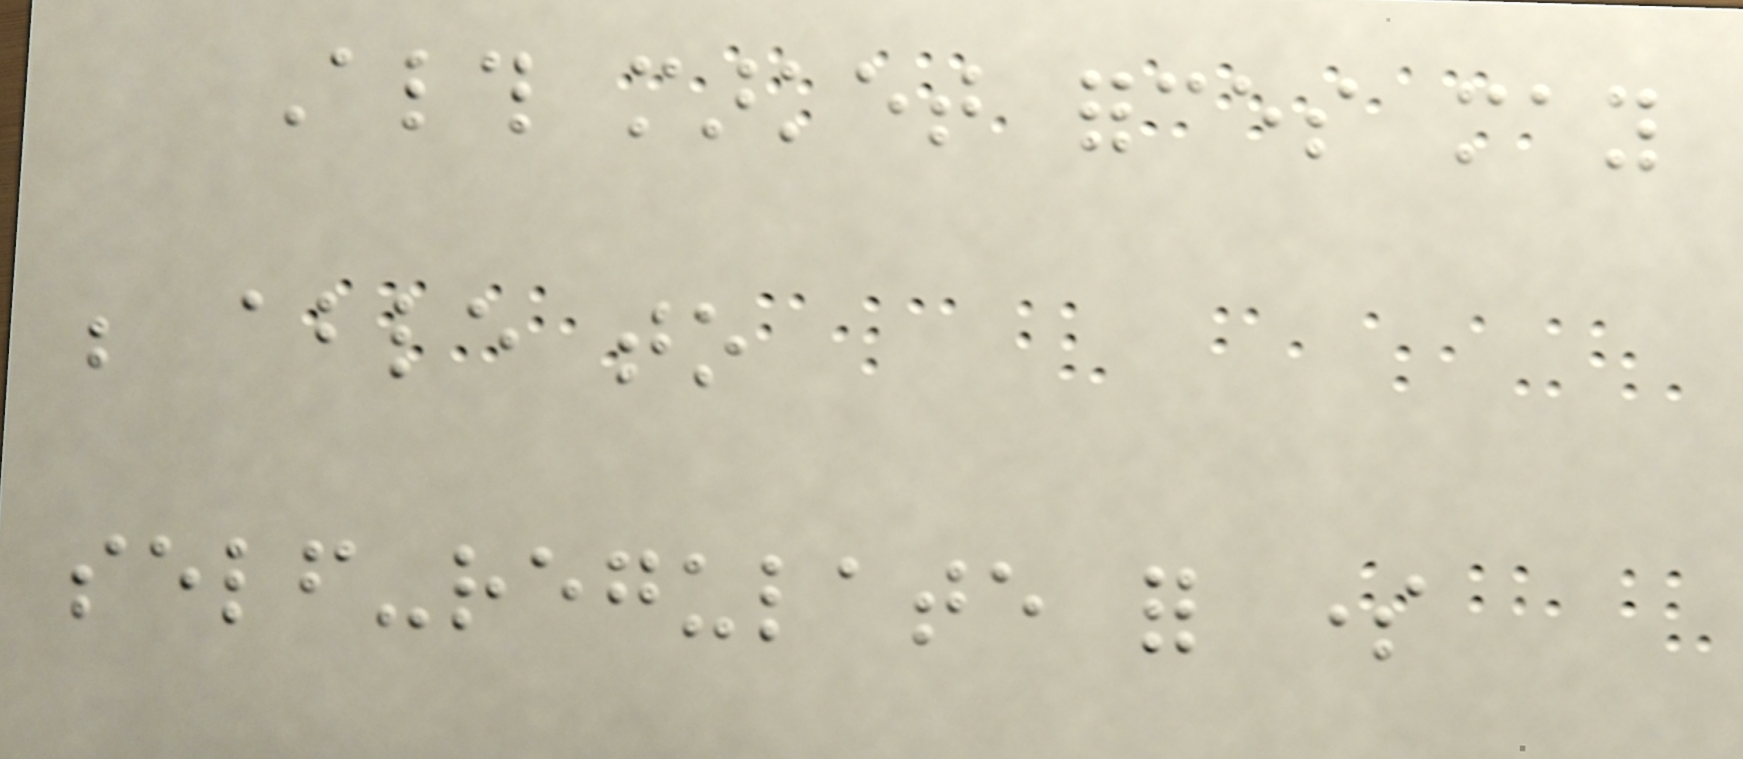Although market forces may
be able to
self-regulate for some
